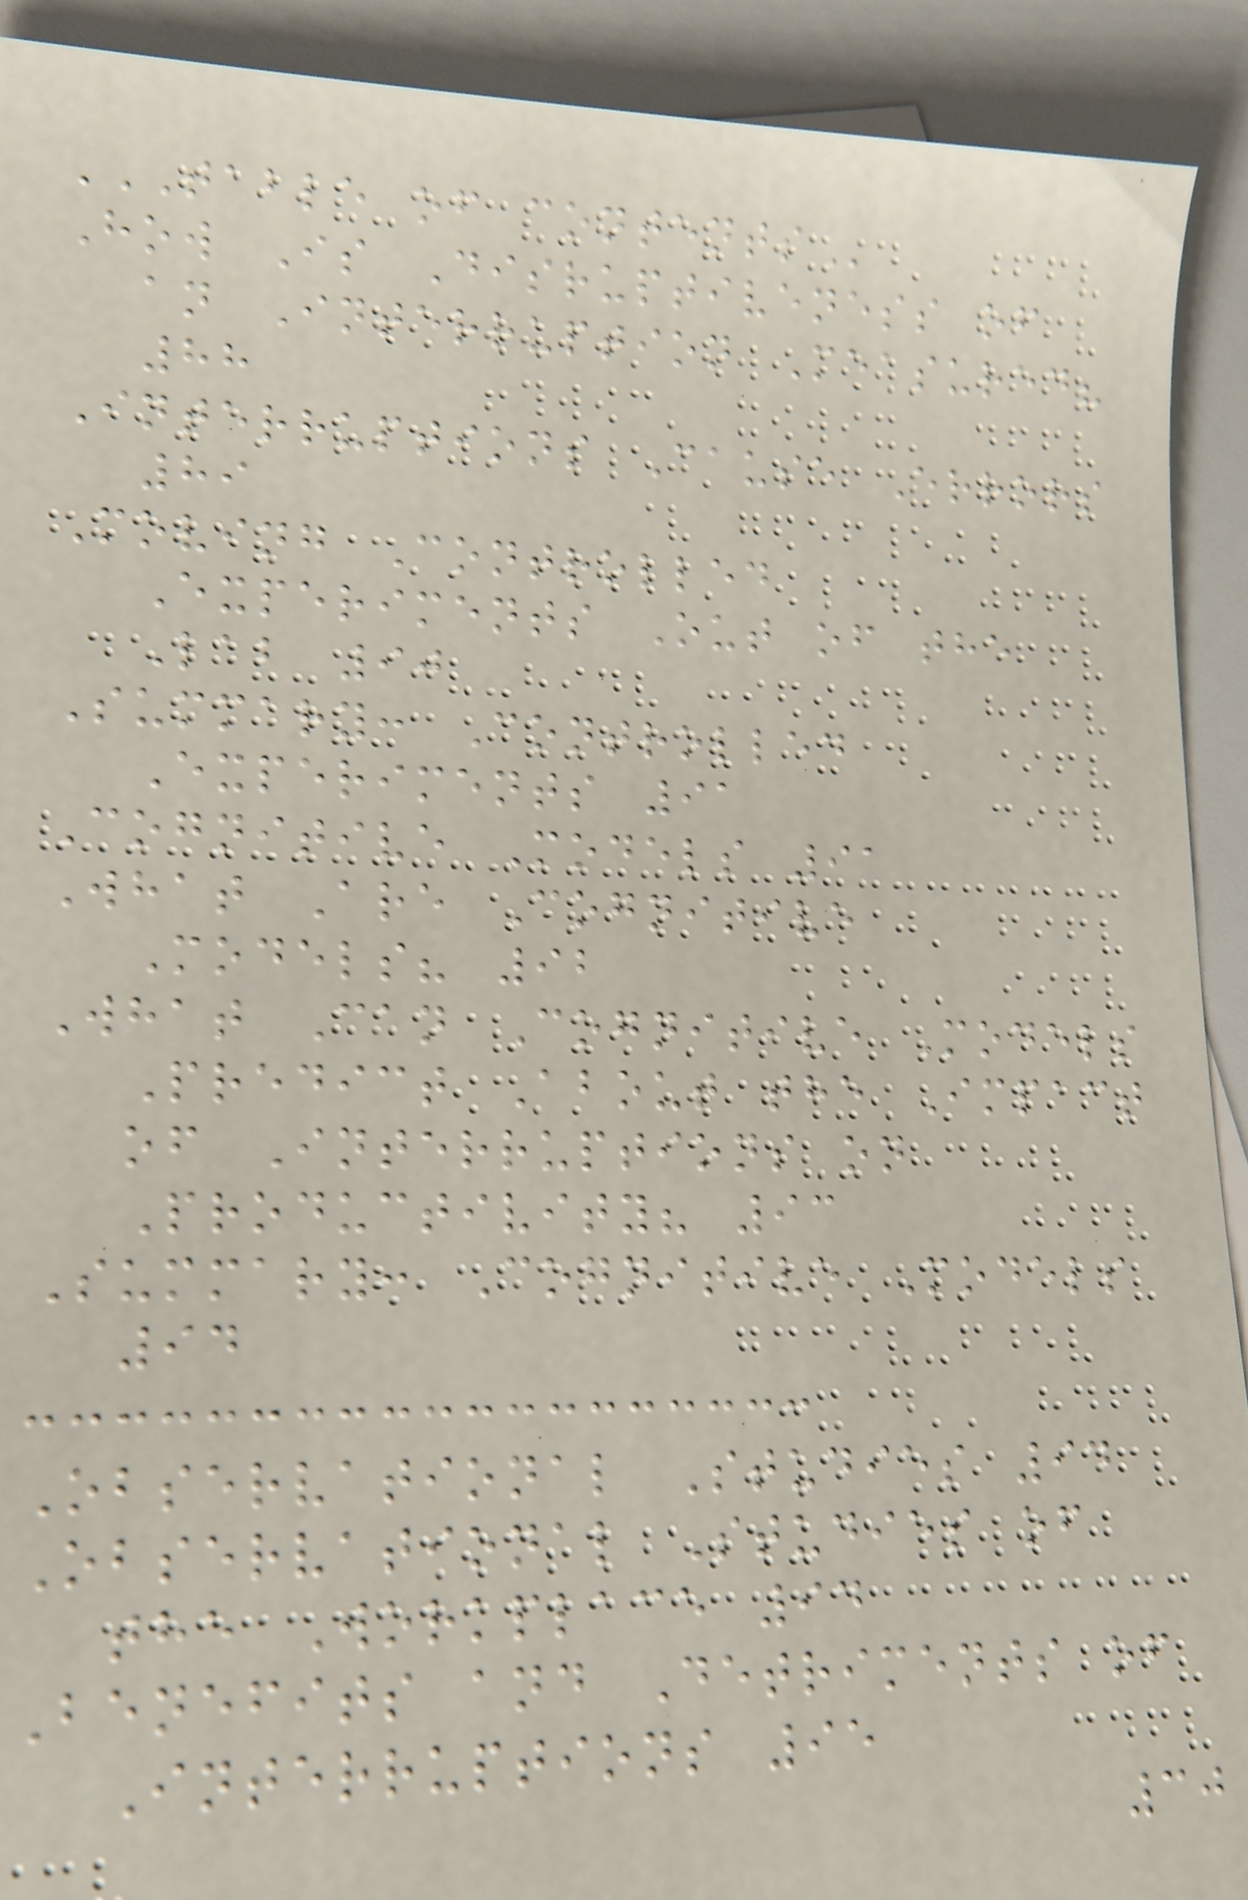TABLE OF CONTENTS
How Is Disruptiveness of
an Interruption Measured?
88
Interruptions Cause Errors
89
Moving Controlled
Experiments Out of the
Lab 90
Summary: Controlled
Experiments 91
Cognitive Models 91
What Are Cognitive
Models? 92
What Can Cognitive Models
Predict About the Impact
of Interruptions on
Productivity? 93
Summary: Cognitive Models
94
Observational Studies 94
Observational Studies of
the Workplace 94
Benefits and Detriments of
Interruptions 95
30
